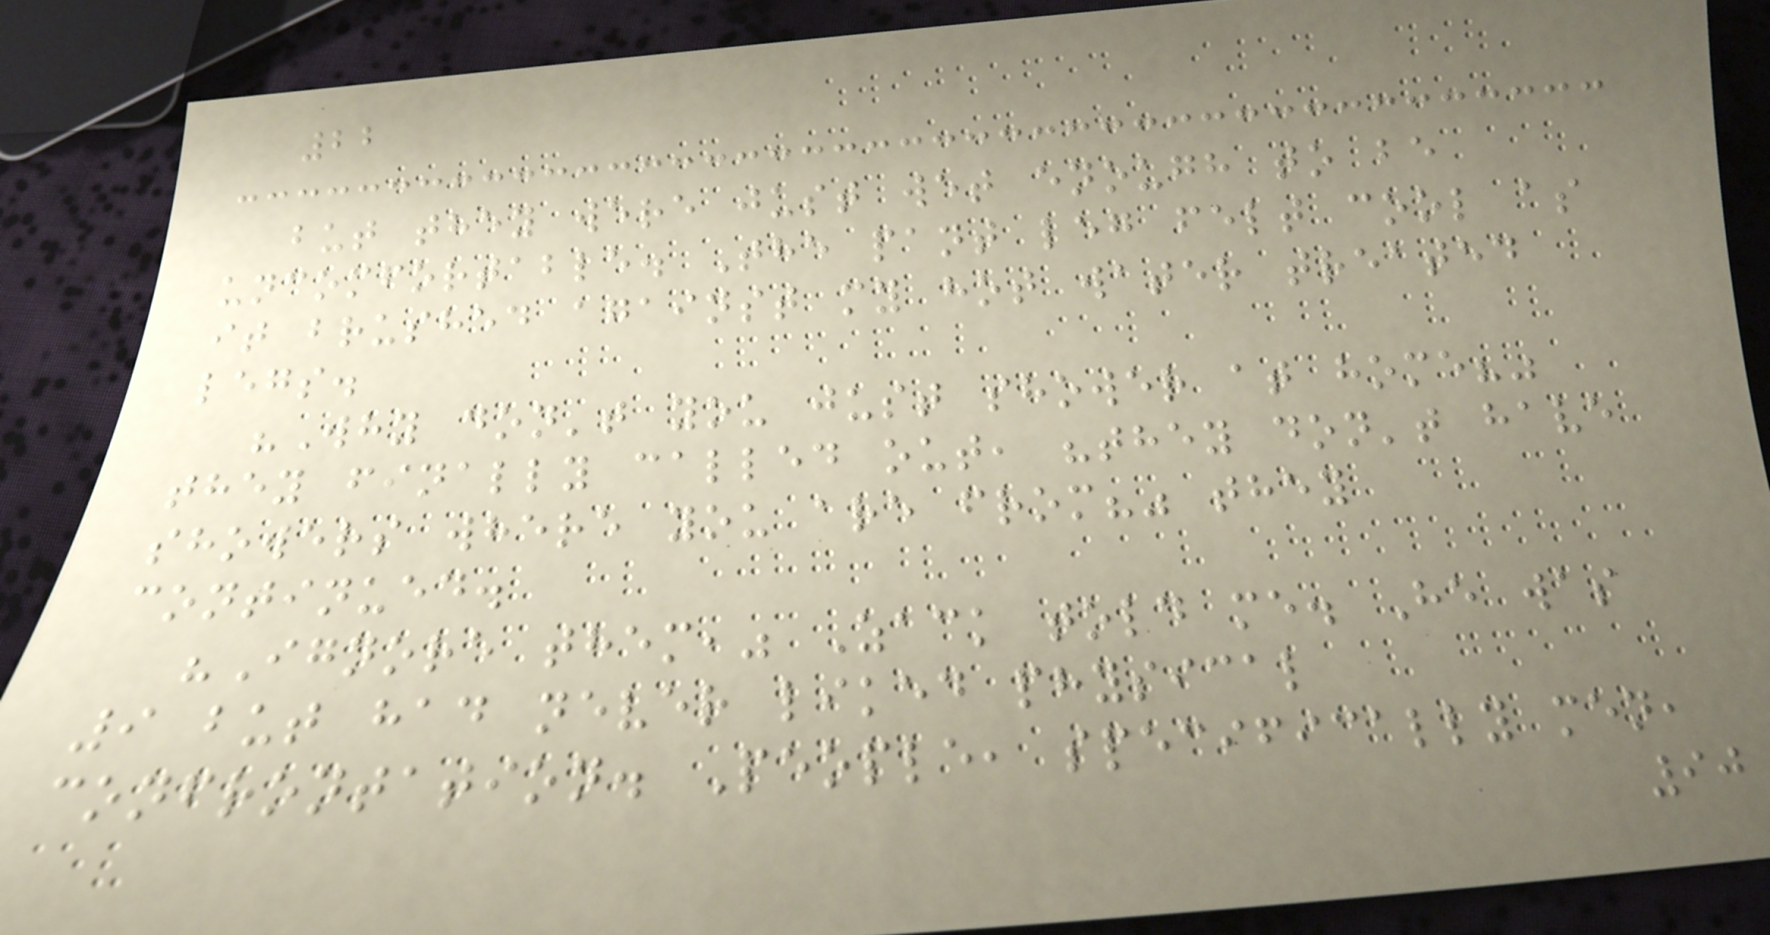22
but they were just wet enough to be
uncomfortable. The pant leg felt cool as
it brushed against my hot water treated
legs.
"Why don't you just shower at home?"
they finally called out, "they don't have
showers where you are from?" they
continued.
"Ignore them," Zack told me. He was
9 but had never liked physical
confrontation. People, specifically men,
90
